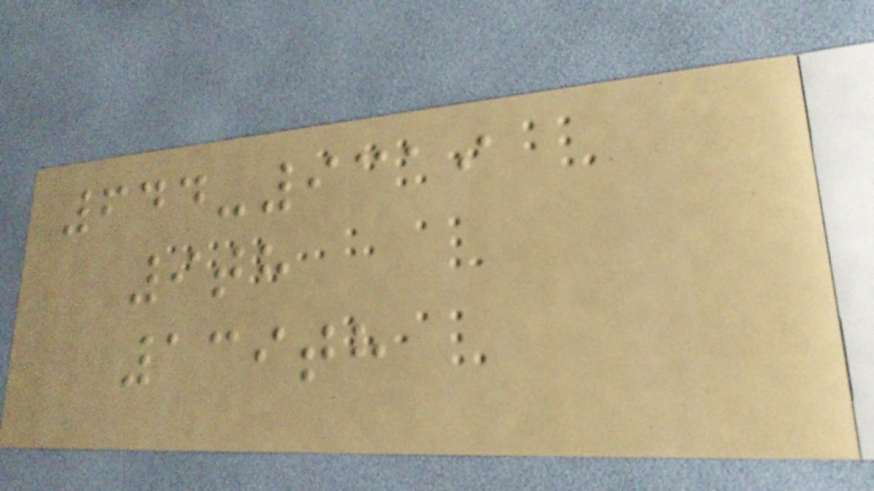644-9319
9th
139th
